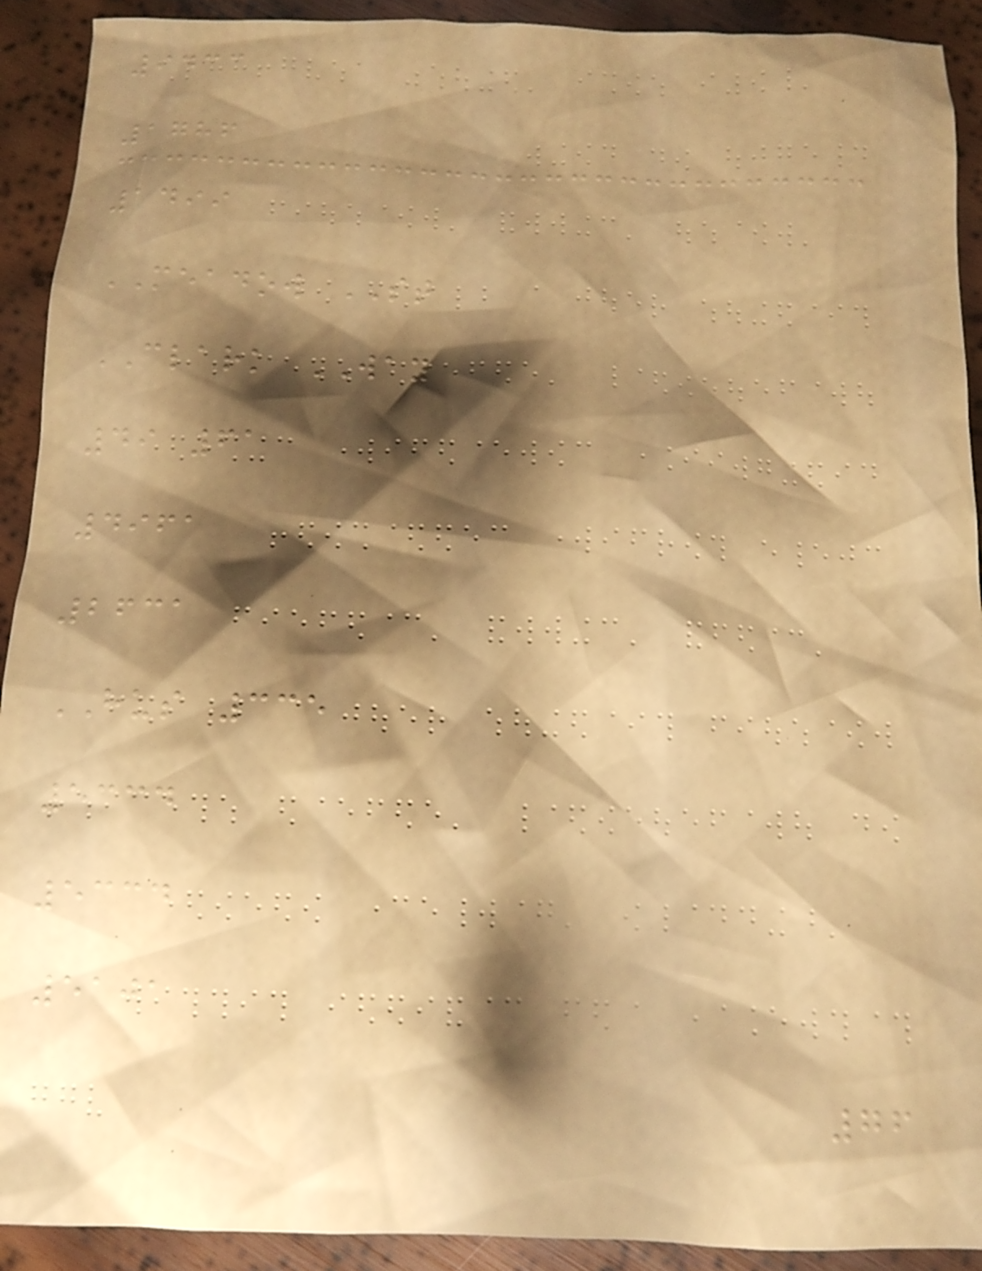9433
1786
1499
MEADOW ST
CLARK WAY
49 61
4961
2631
HUS 335
5334
5334
5101
76
